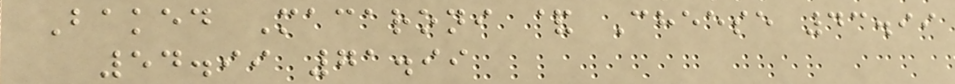Baked Macaroni & Cheese 43.99
54.99 71.99
